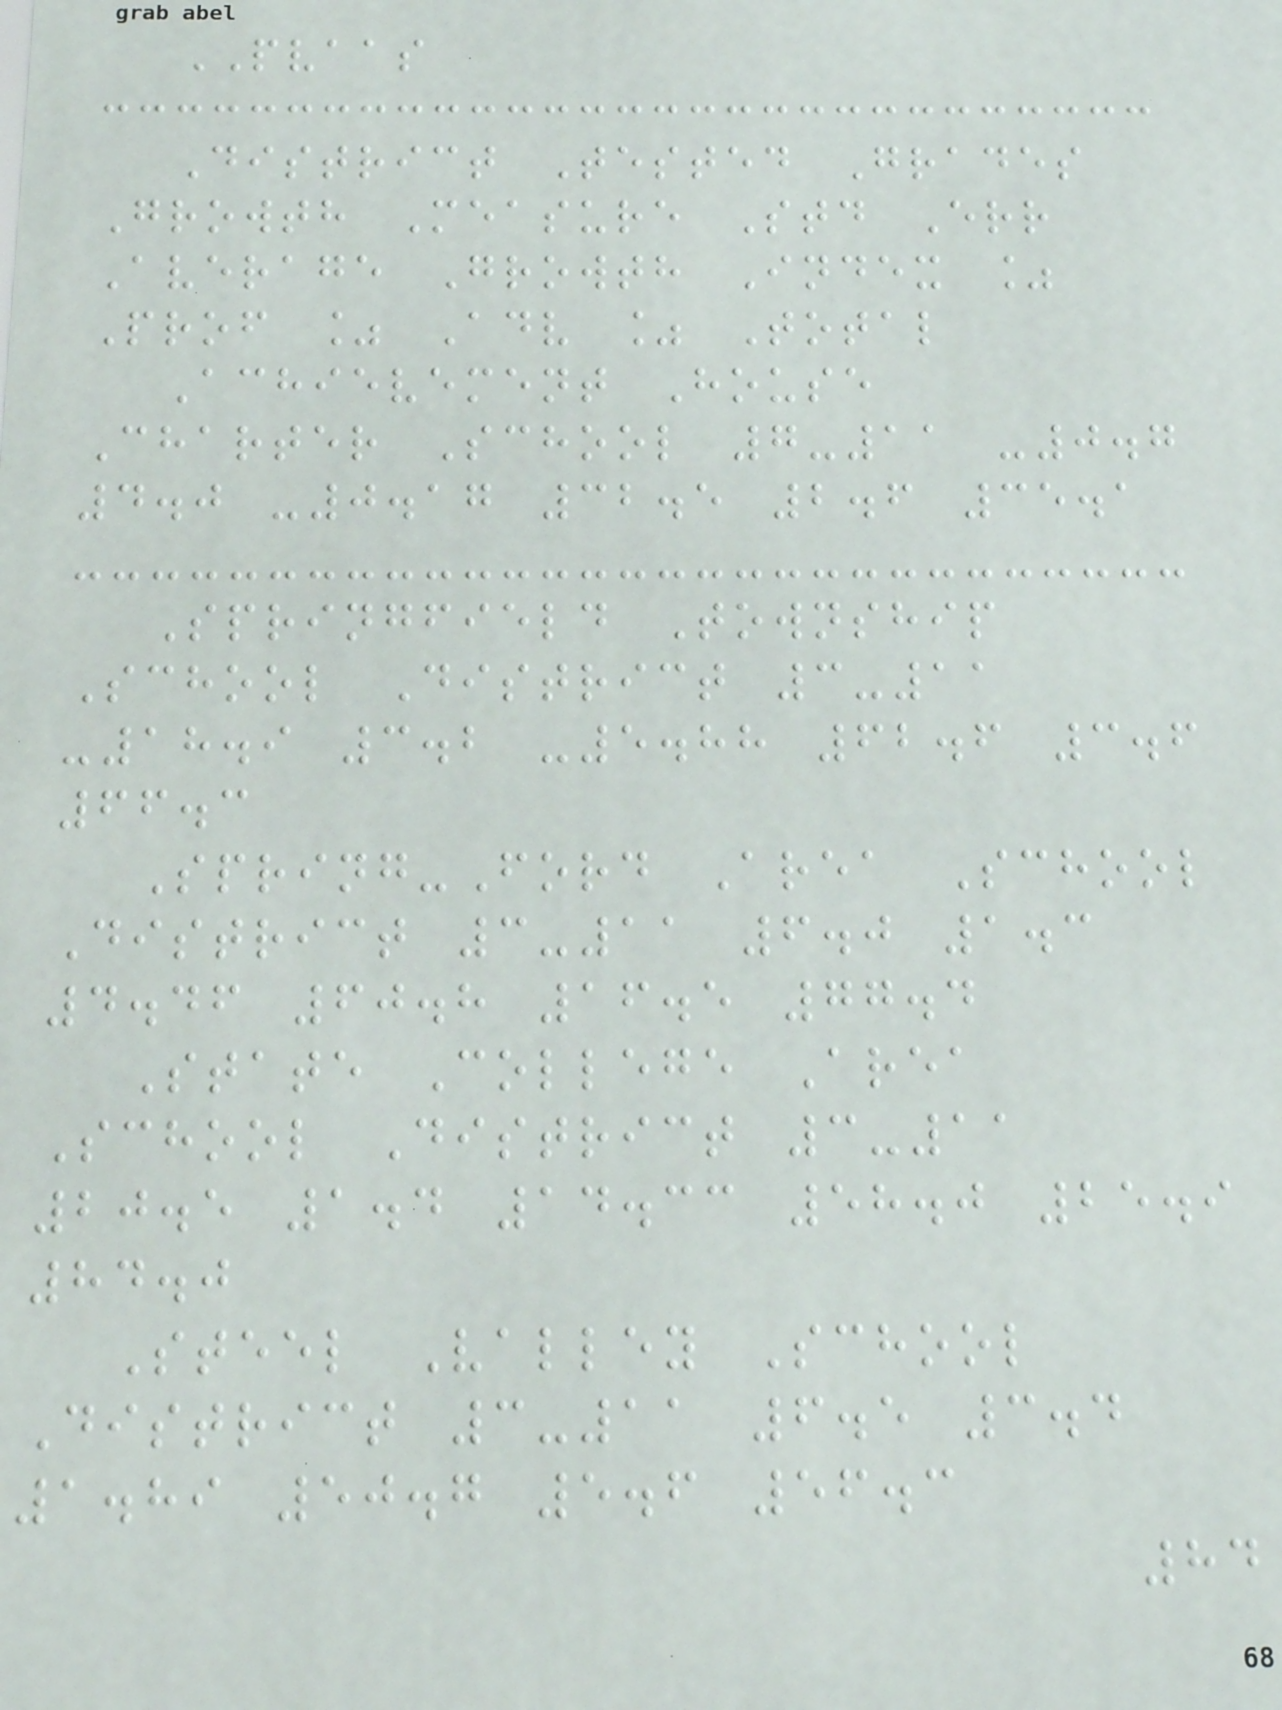PVAAS
District Tested Grades
Growth Measure Std Err
Average Growth Index %
Prof % Adv % Total
Achievement House
Charter School 7-11 -0.7
4.0 -0.17 32.5 2.6 35.1
Springfield Township
School District 3-11
-18.9 3.2 -5.88 62.6 3.6
66.3
Spring-Ford Area School
District 3-11 6.0 1.3
4.46 60.8 16.5 77.4
State College Area
School District 3-11
20.5 1.4 14.33 58.0 25.9
84.0
Steel Valley School
District 3-11 6.5 3.4
1.89 50.7 5.6 56.3
84
